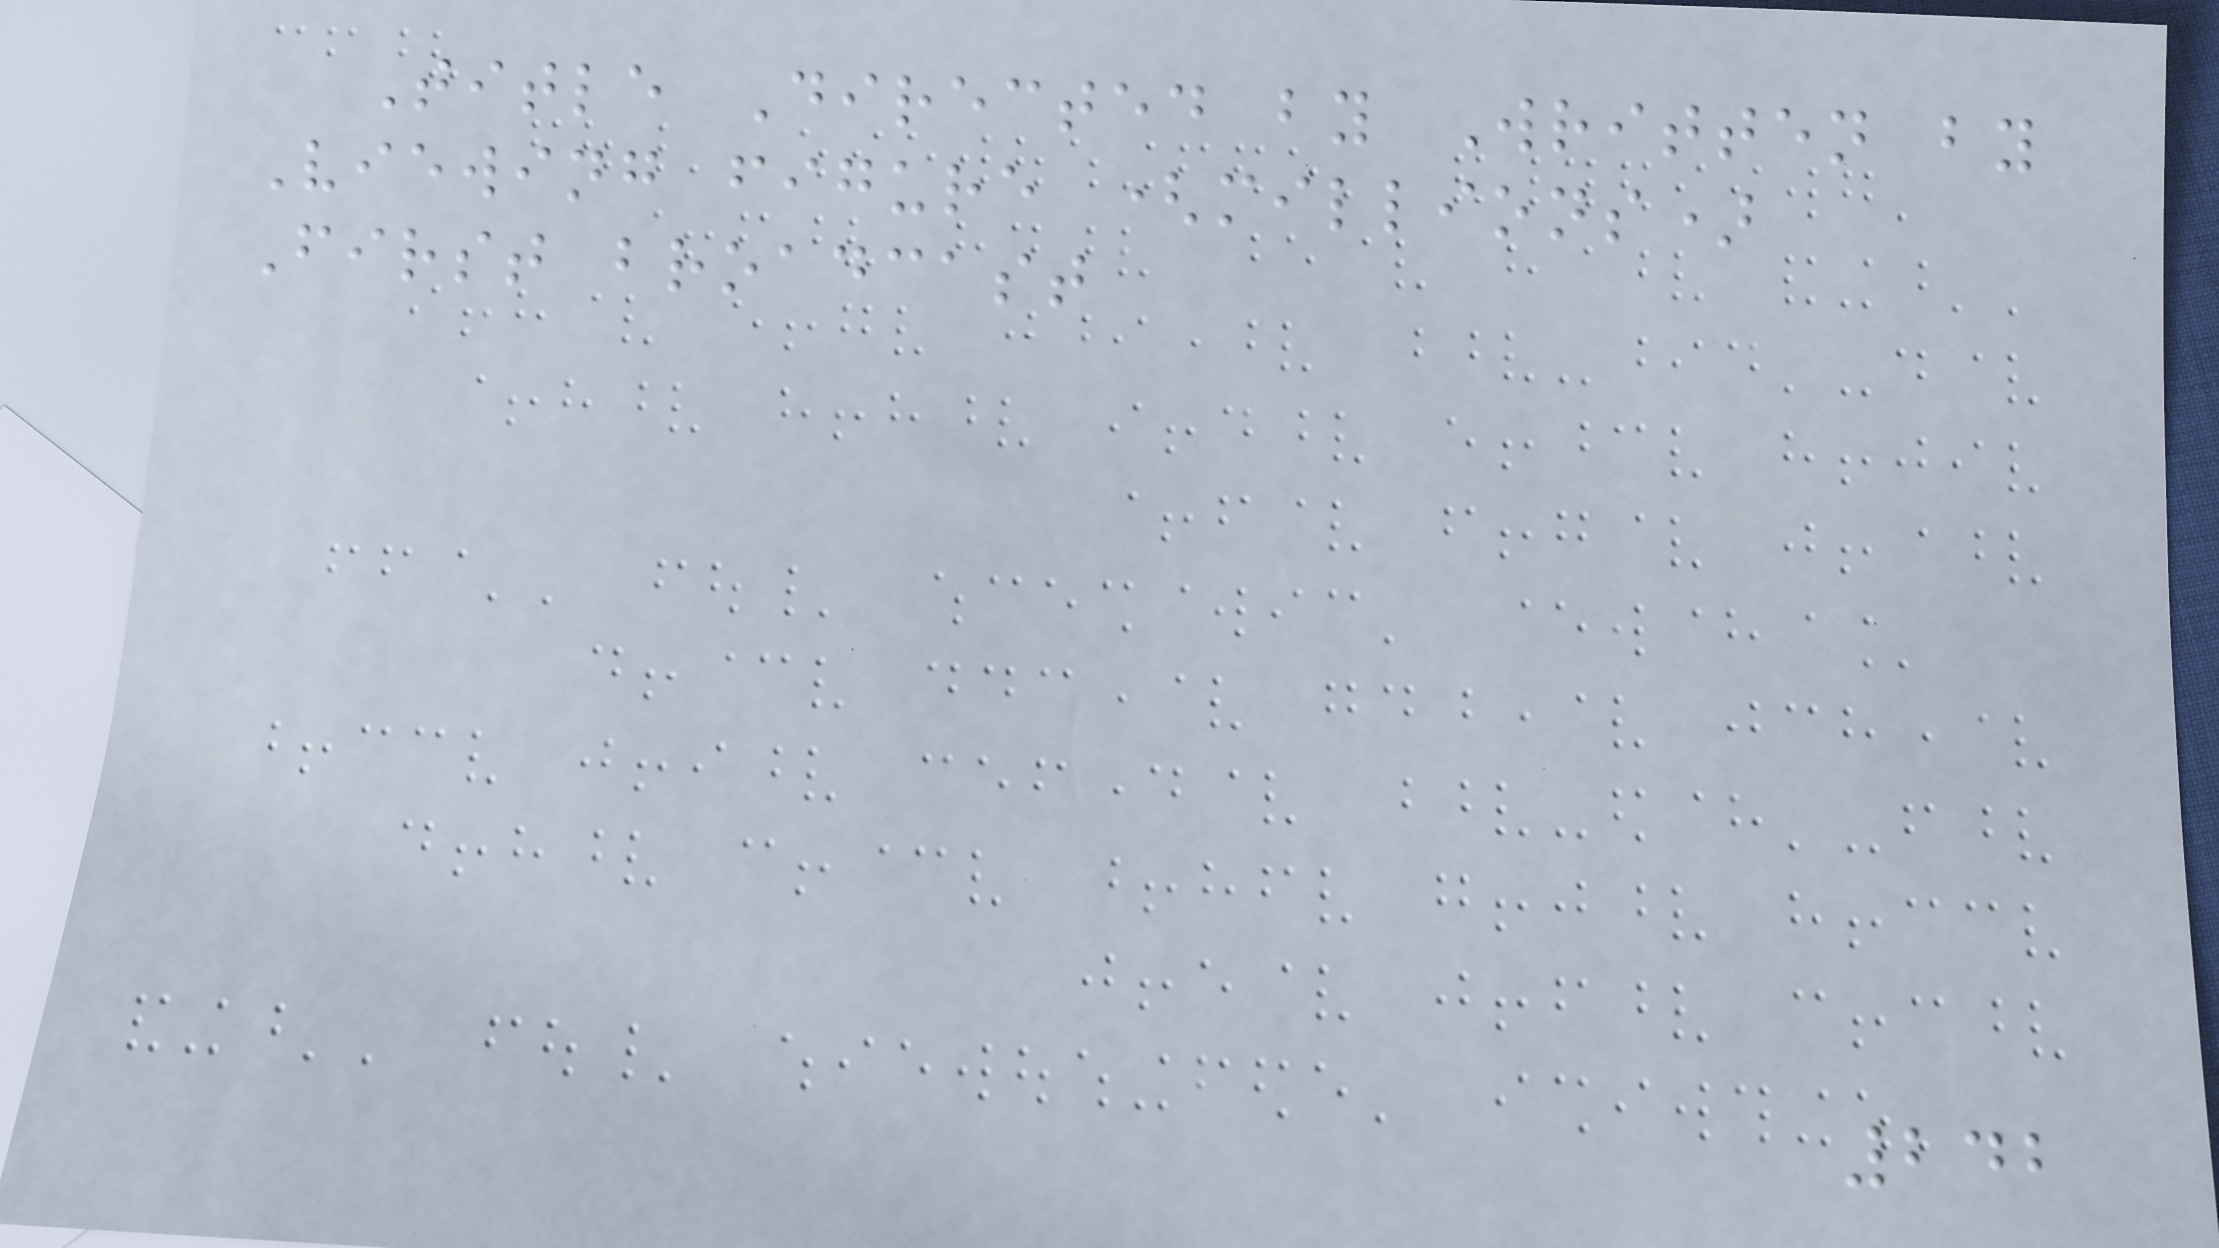Title Directed by Written by
Viewing figure (millions)
First broadcast
242
